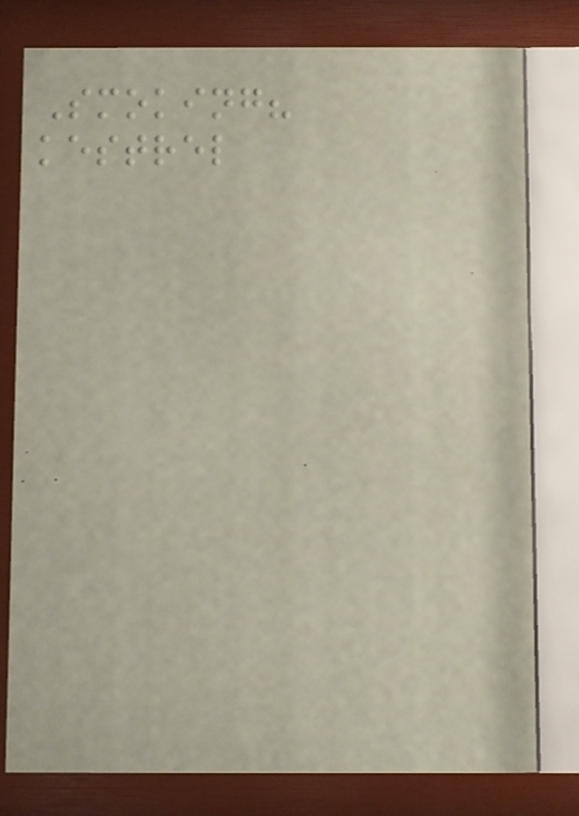Smoking?
kestrel
